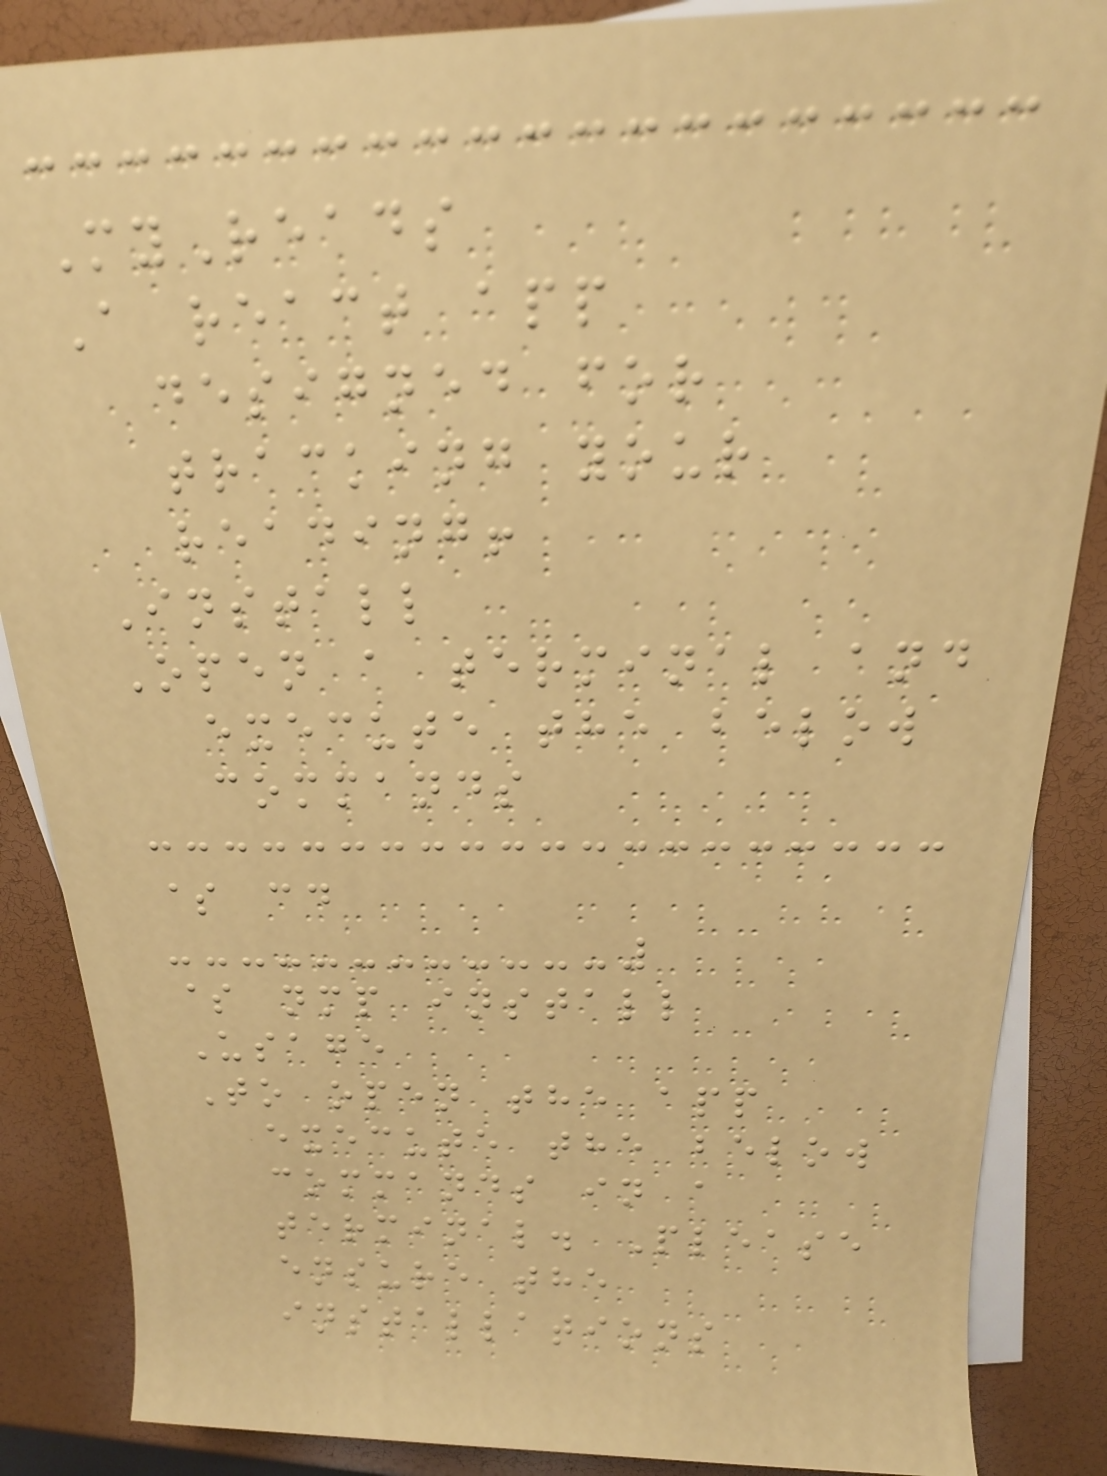MyReads
A react app
designed for
tracking your
reading!
Install
Open a terminal and
execute the below
commands
$ cd
$ nmp install
Usage
To open the app
execute the below
commands in a
terminal. Please
ensure the
installations
